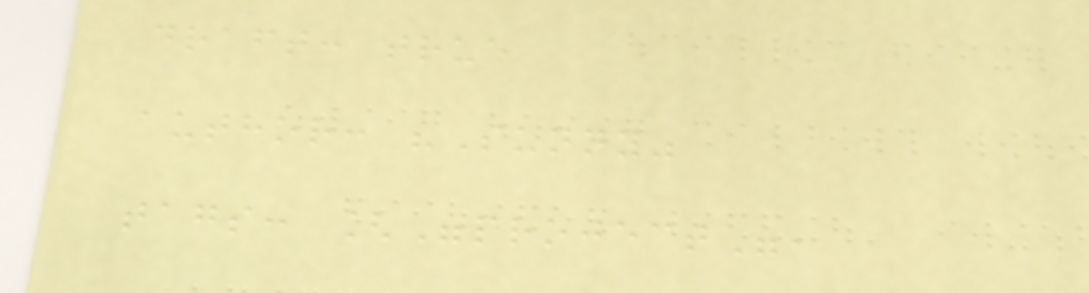draft: true
author: "Sunny"
tags: ["project",
